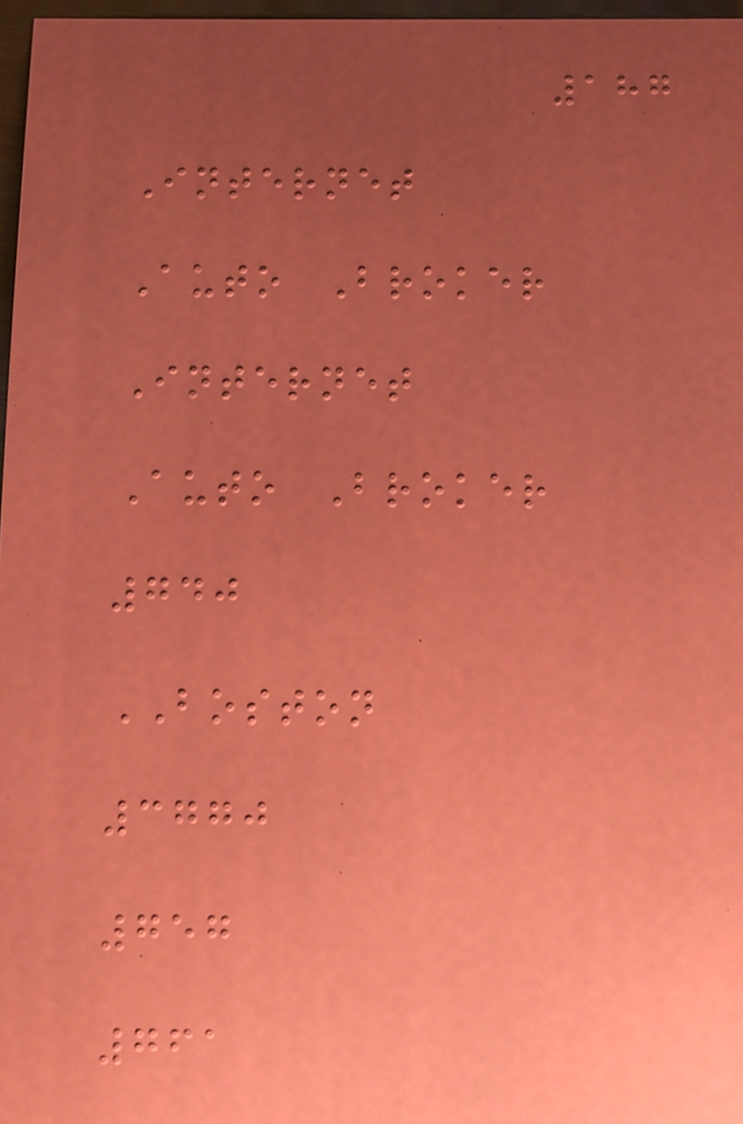187
Internet
Auto Broker
Internet
Auto Broker
740
BOSTON
3770
757
761
